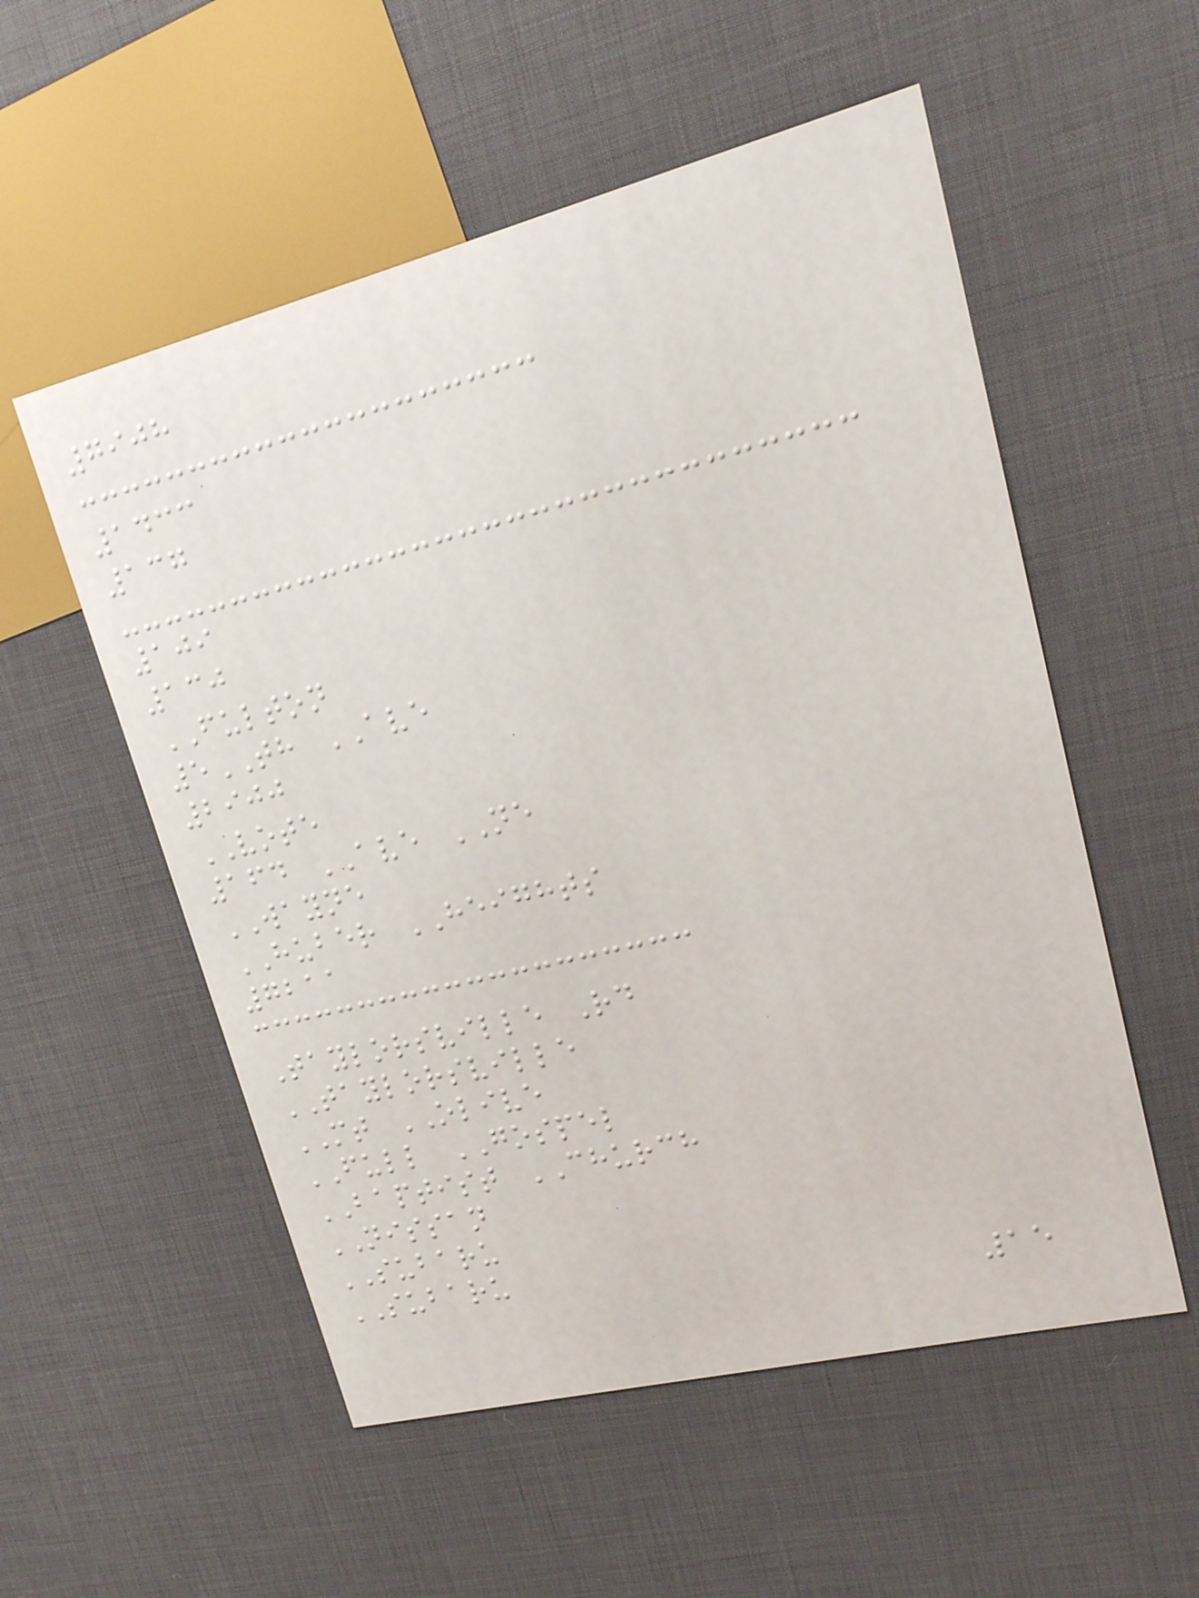7908
1433
137
109
130
FULTON
5TH AVE
2900
VOTE
164 AVE NE
WAYNE
HUBER HEIGHTS
7211
Taylorsville Rd
TAYLORSVILLE
MT OLIVE
FULL GOSPEL
BAPTIST CHURCH
NISSAN
SUBARU
SUBARU
15
